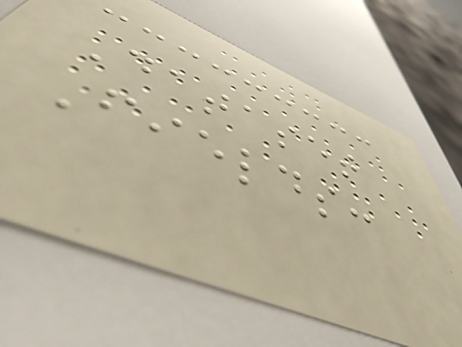Dataset
Fields:
